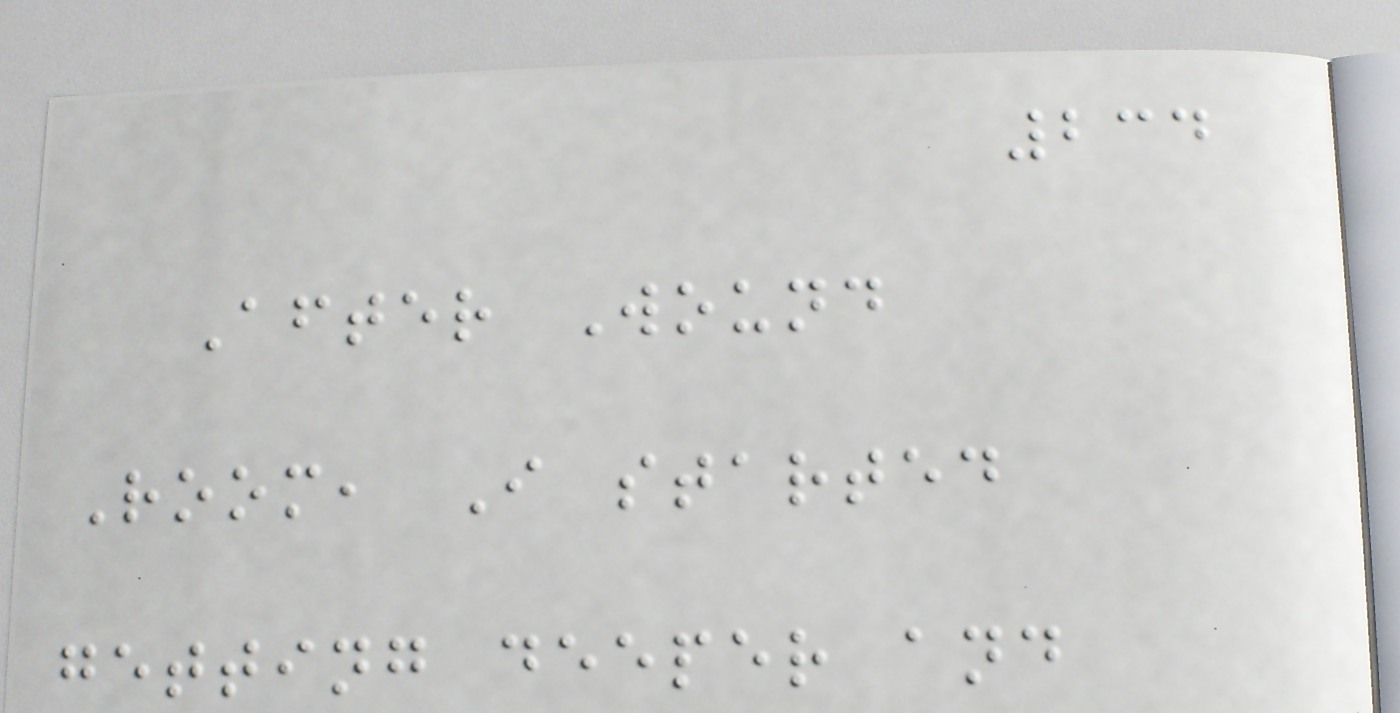234
After Wound
Room, I started
getting deeper and
